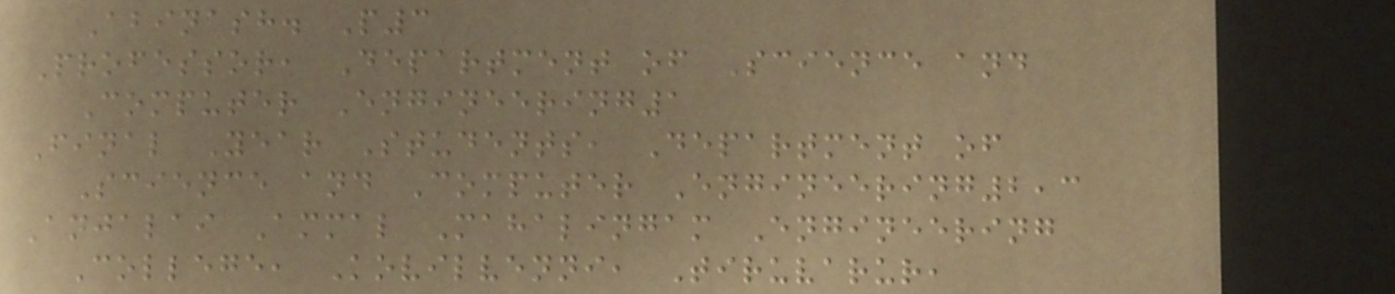Abinash. P3
Professor, Department of Science and
Computer Engineering1
Final Year Students, Department of
Science and Computer Engineering2,3
Anjalai Ammal Mahalingam Engineering
College, Kovilvenni, Tiruvarur,
